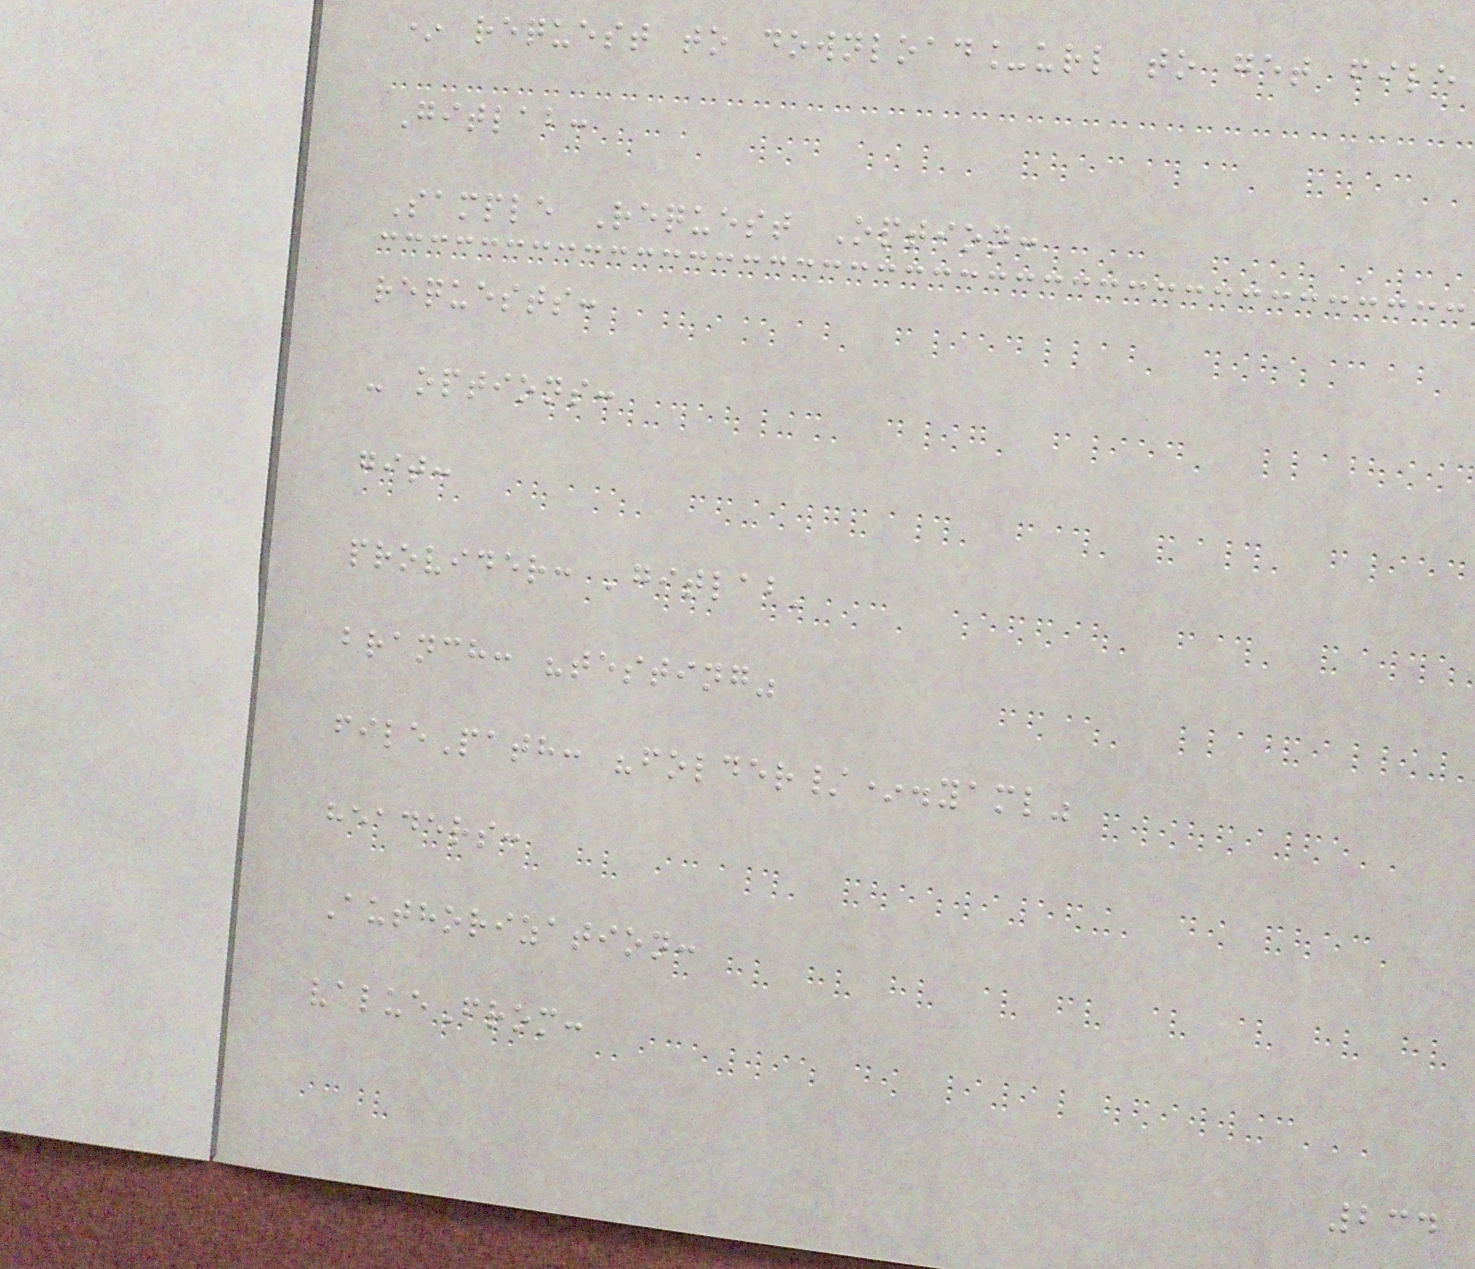* request to download_url to get file
Gitlab:
Sample Request Option:
requests:
- options:
git:
provider: 'gitlab'
branch: "testing"
filePath: "folder/*.yaml"
headers:
Authorization:
valueFrom:
234
